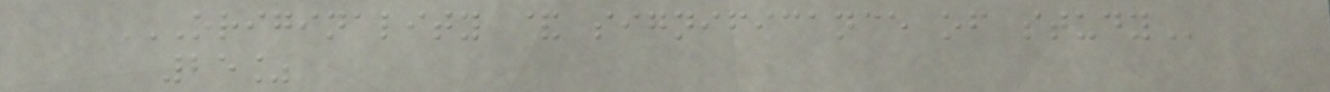ORIGINALITY & SIGNIFICANCE OF STUDY
25%
